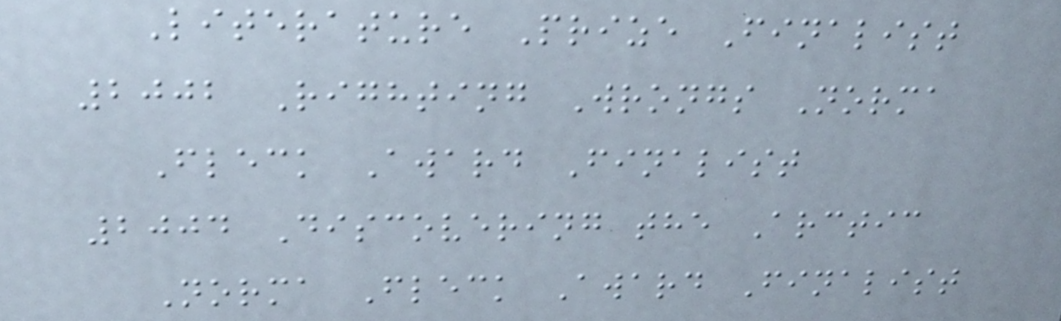Literature Prize Finalist
2002 Righting Wrongs Norma
Fleck Award Finalist
2004 Discovering the Arctic
Norma Fleck Award Finalist
